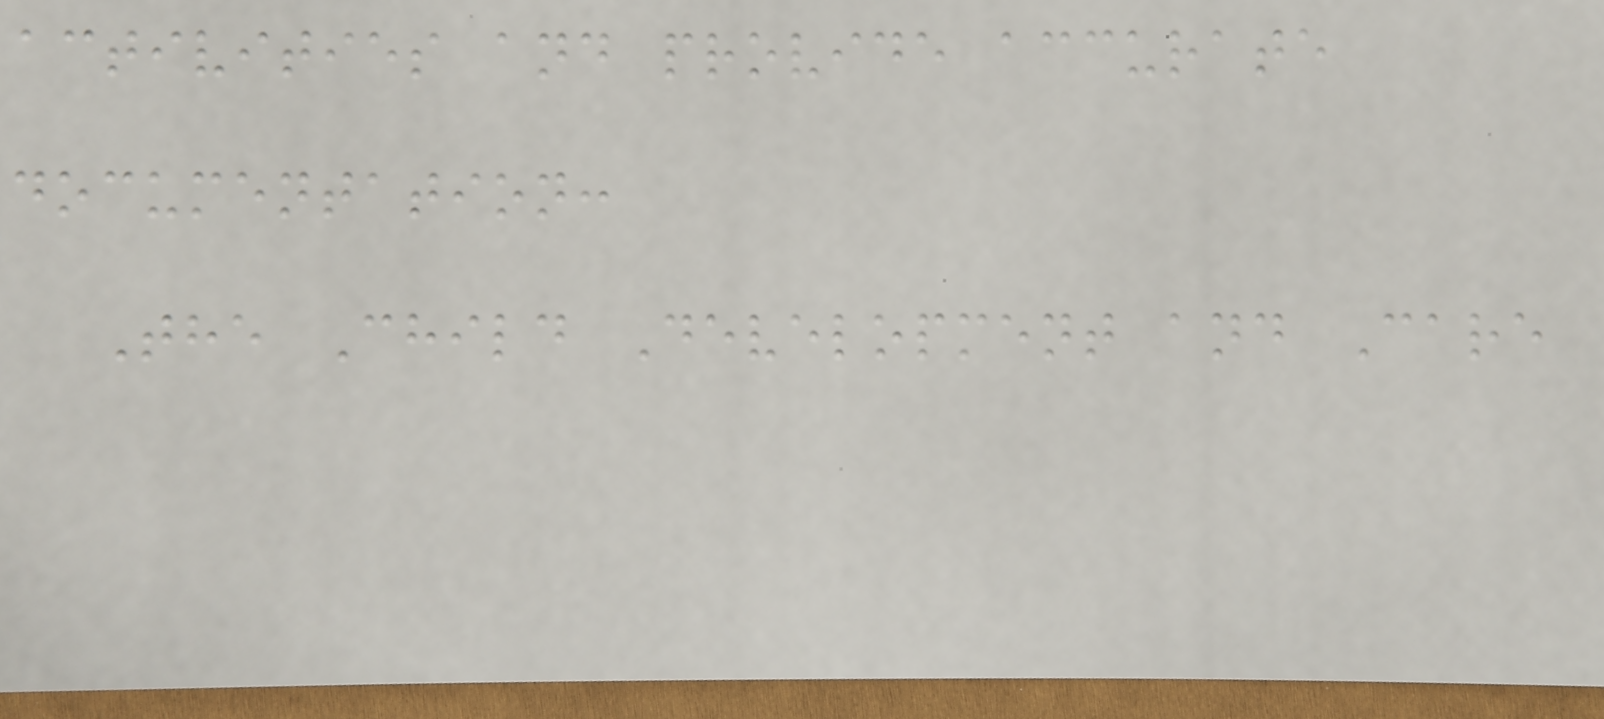activities and provide accurate
documentation:
The Child Development and Care
